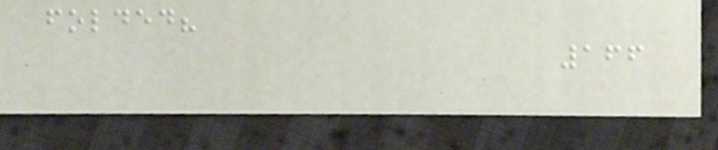folded?
166
